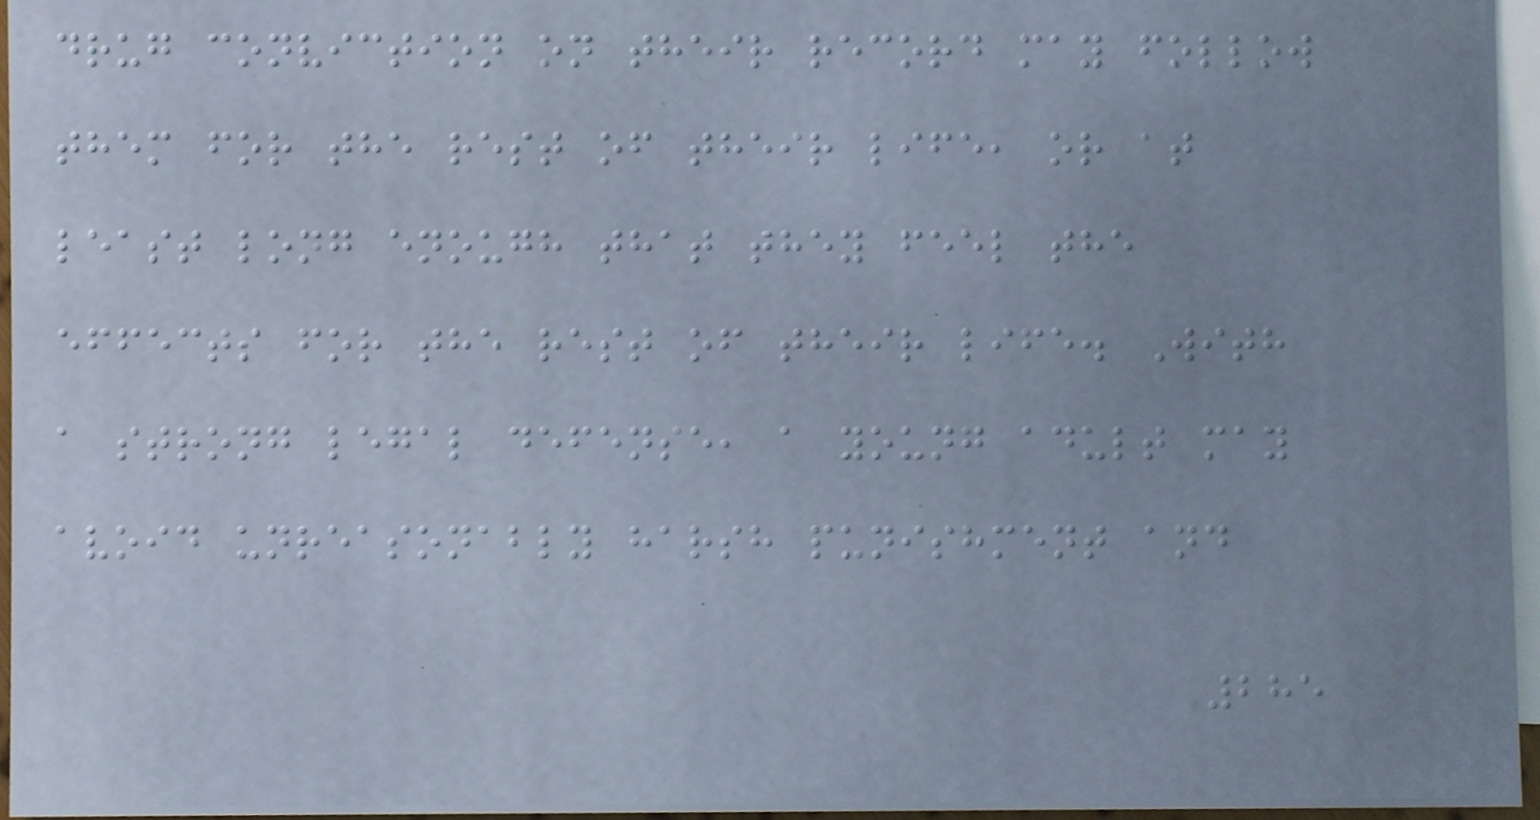drug conviction on their record may follow
them for the rest of their life, or at
least long enough that they feel the
effects for the rest of their life. With
a strong legal defense, a young adult may
avoid unreasonably harsh punishment and
285
